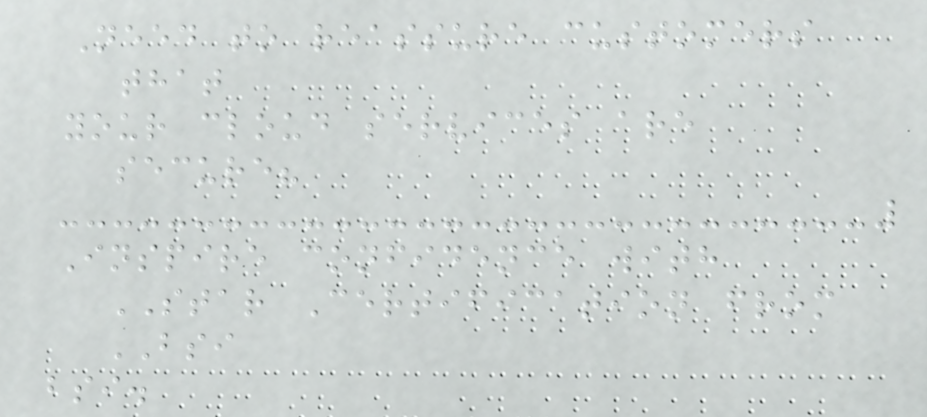Need to reassure customers
that
your cloud services are
secure?
Inspire confidence with
STAR Certification from
BSI
bsi.
